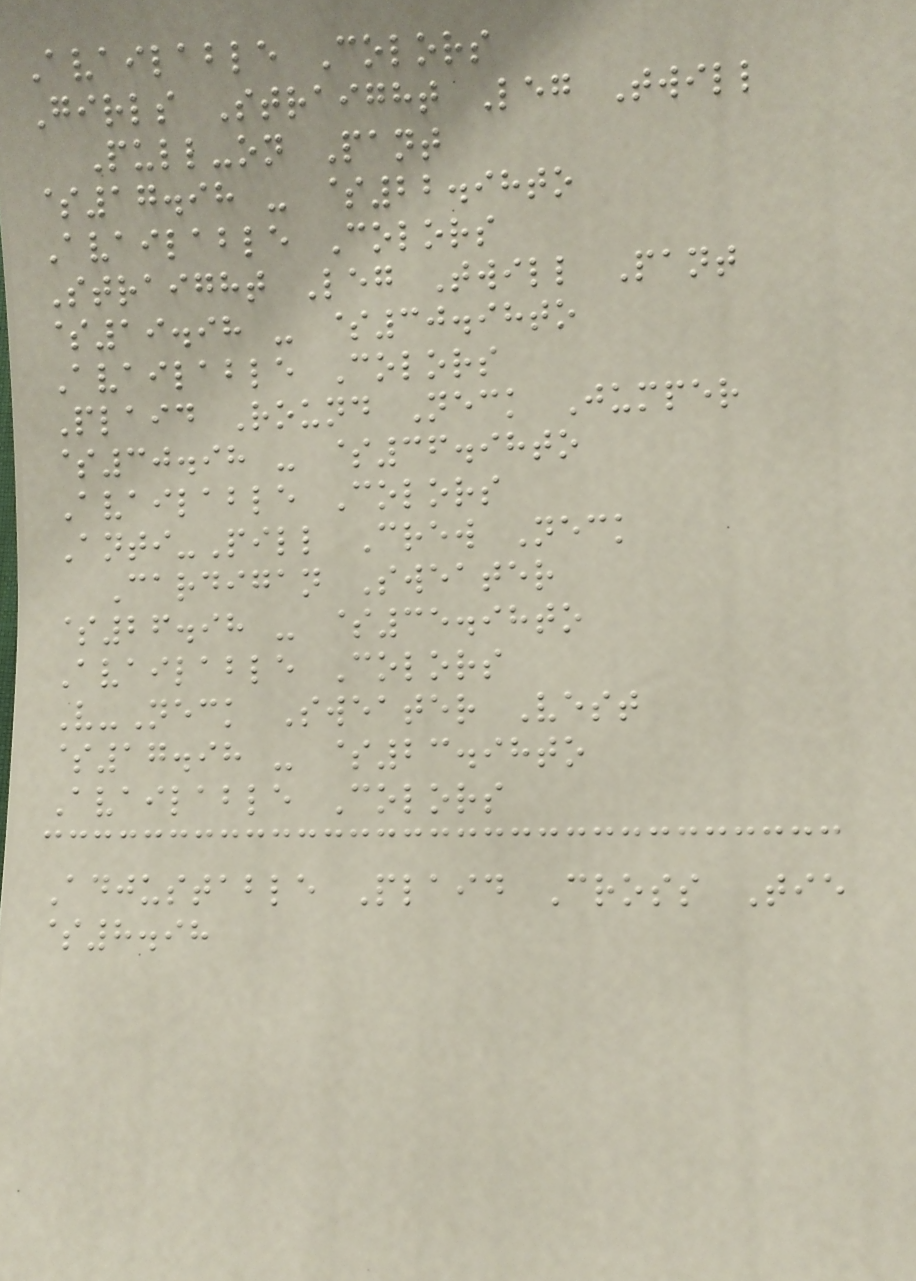Available Colors
Girls Straight Leg Twill
Pull-on Pant
$17.98 - $22.98to
Available Colors
Straight Leg Twill Pant
$19.98 - $30.98to
Available Colors
Plaid Round Neck Jumper
$30.98 - $36.98to
Available Colors
Anti-Pill Crew Neck
Cardigan Sweater
$26.98 - $35.98to
Available Colors
V-Neck Sweater Vest
$17.98 - $23.98to
Available Colors
Adjustable Plaid Cross Tie
$8.98
